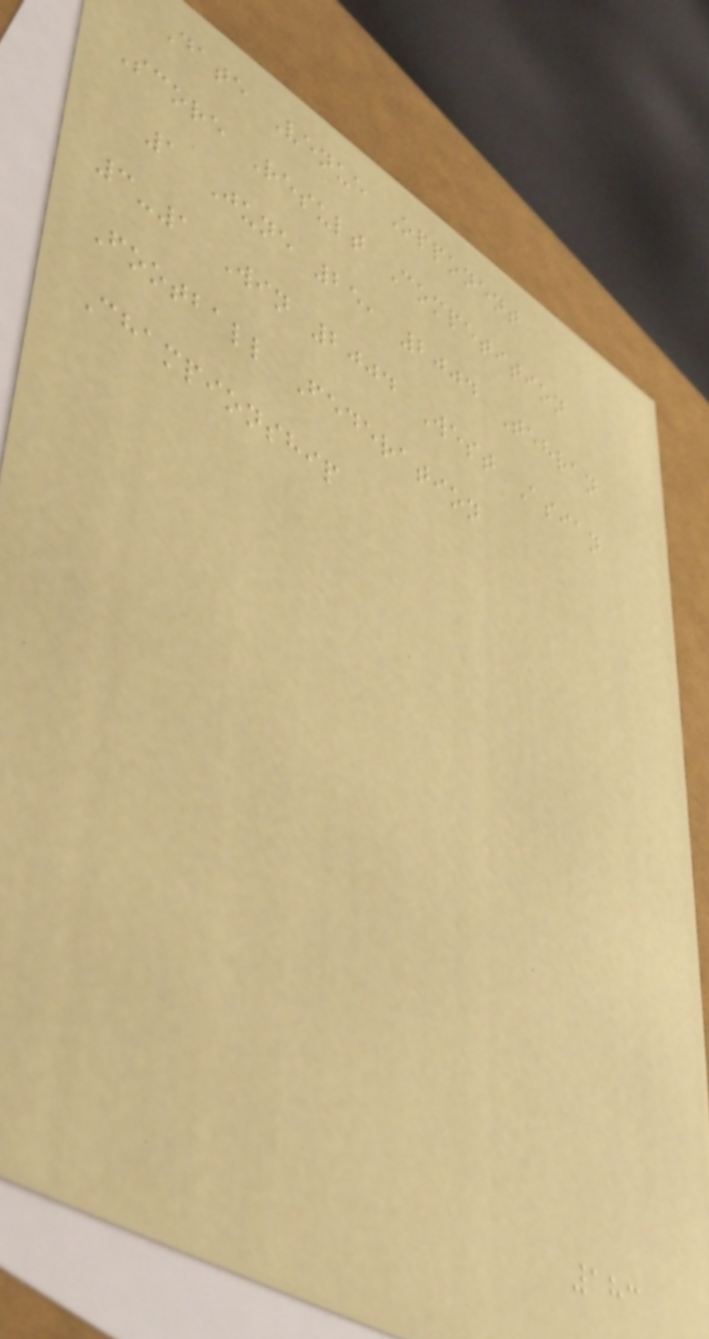Date Venue Opponent
Score Result Competition
1 June 25, 2004 Tehran
3-1 Win 2004 West Asian
Football Federation
Championship
183
